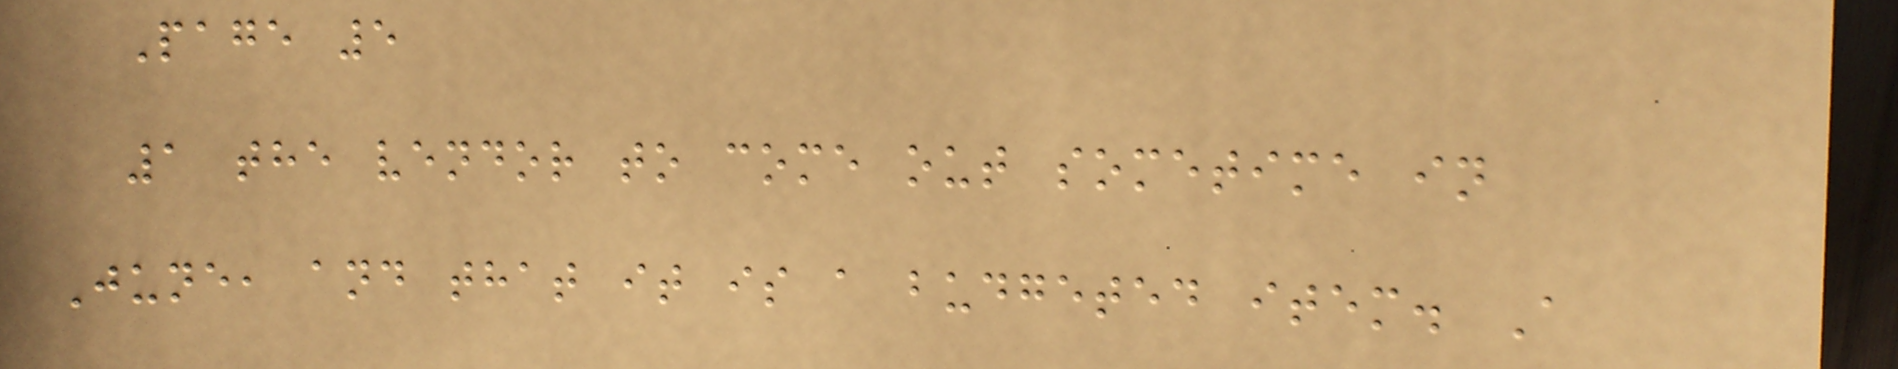Page 5
1 the vendor to come out sometime in
June, and that it is a budgeted item. A
